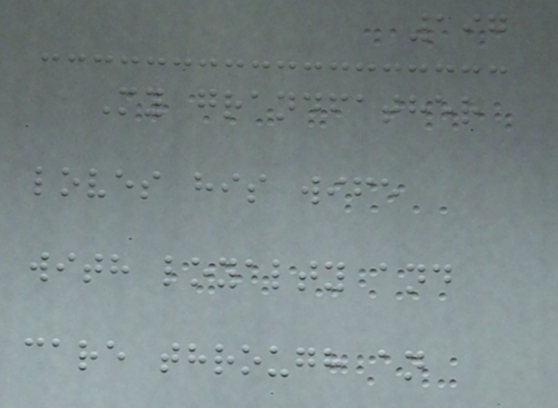197
My grandfather
loves his wife
with loyalty and
care through an
